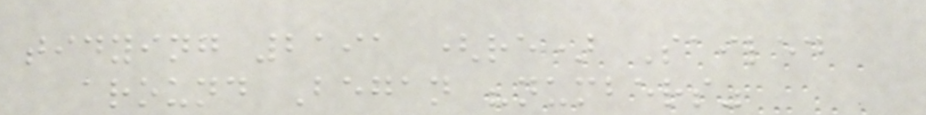tidying 2191 (re) Sailed
around Began "numbers"
